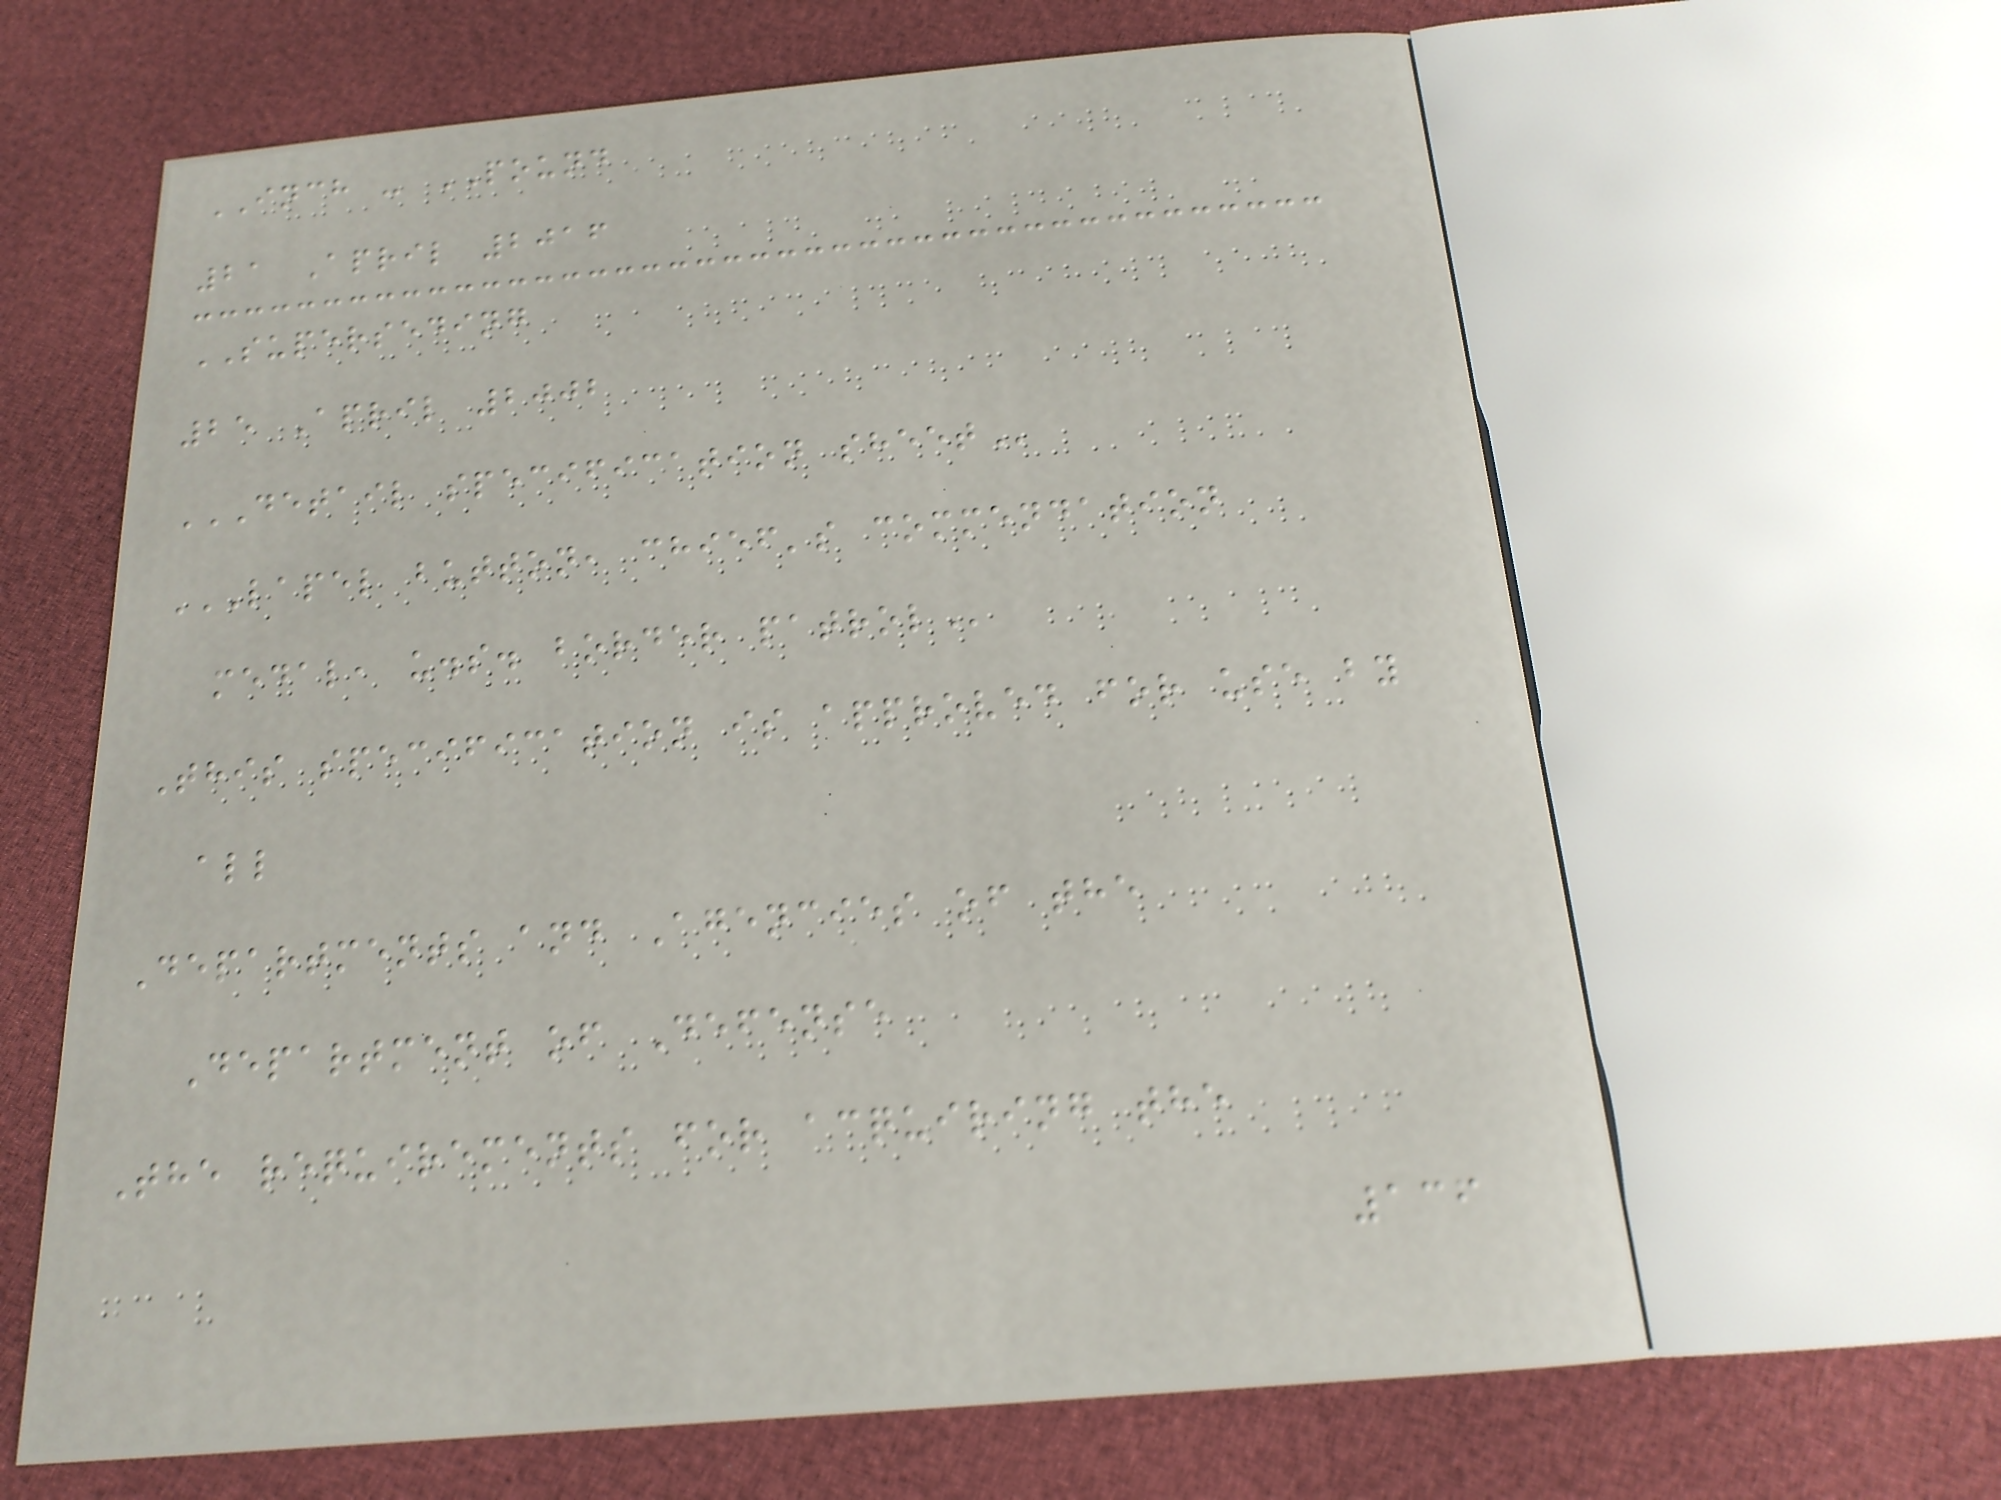INCH - POUND
21 April 2016
SUPERSEDING
25 April 2002
DETAIL SPECIFICATION SHEET
LAPEL BUTTON, CHIEF'S COMMENDATION
MEDAL, U.S. BORDER PATROL
This specification is approved for use by
all
Departments and Agencies of the
Department of Defense
The requirements for acquiring the
136
